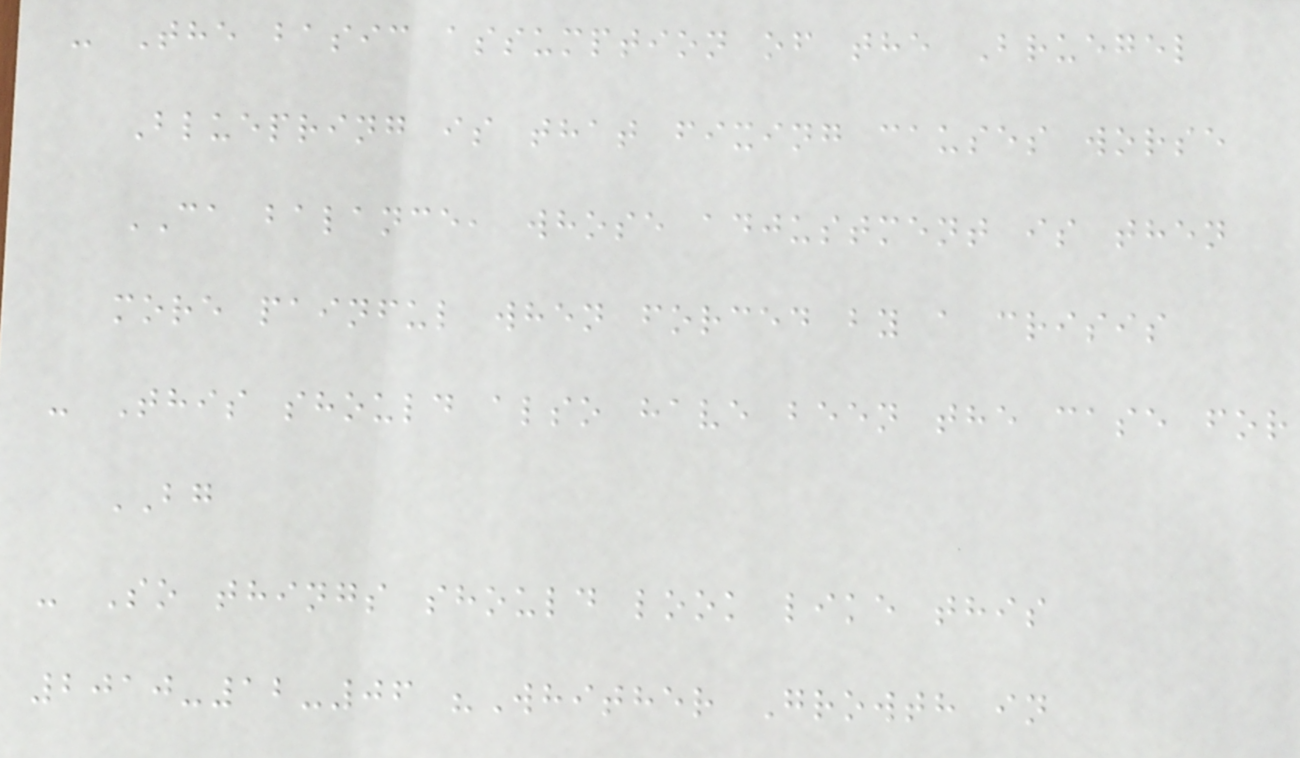- The basic assumption of the Bruegel
Bluepring is that fixing causes worse
CA balance, whose adjustment is then
more painful when forced by a crisis
- This should also have been the case for
BG
- So things should look like this
2010-12-06 "Whither Growth in
